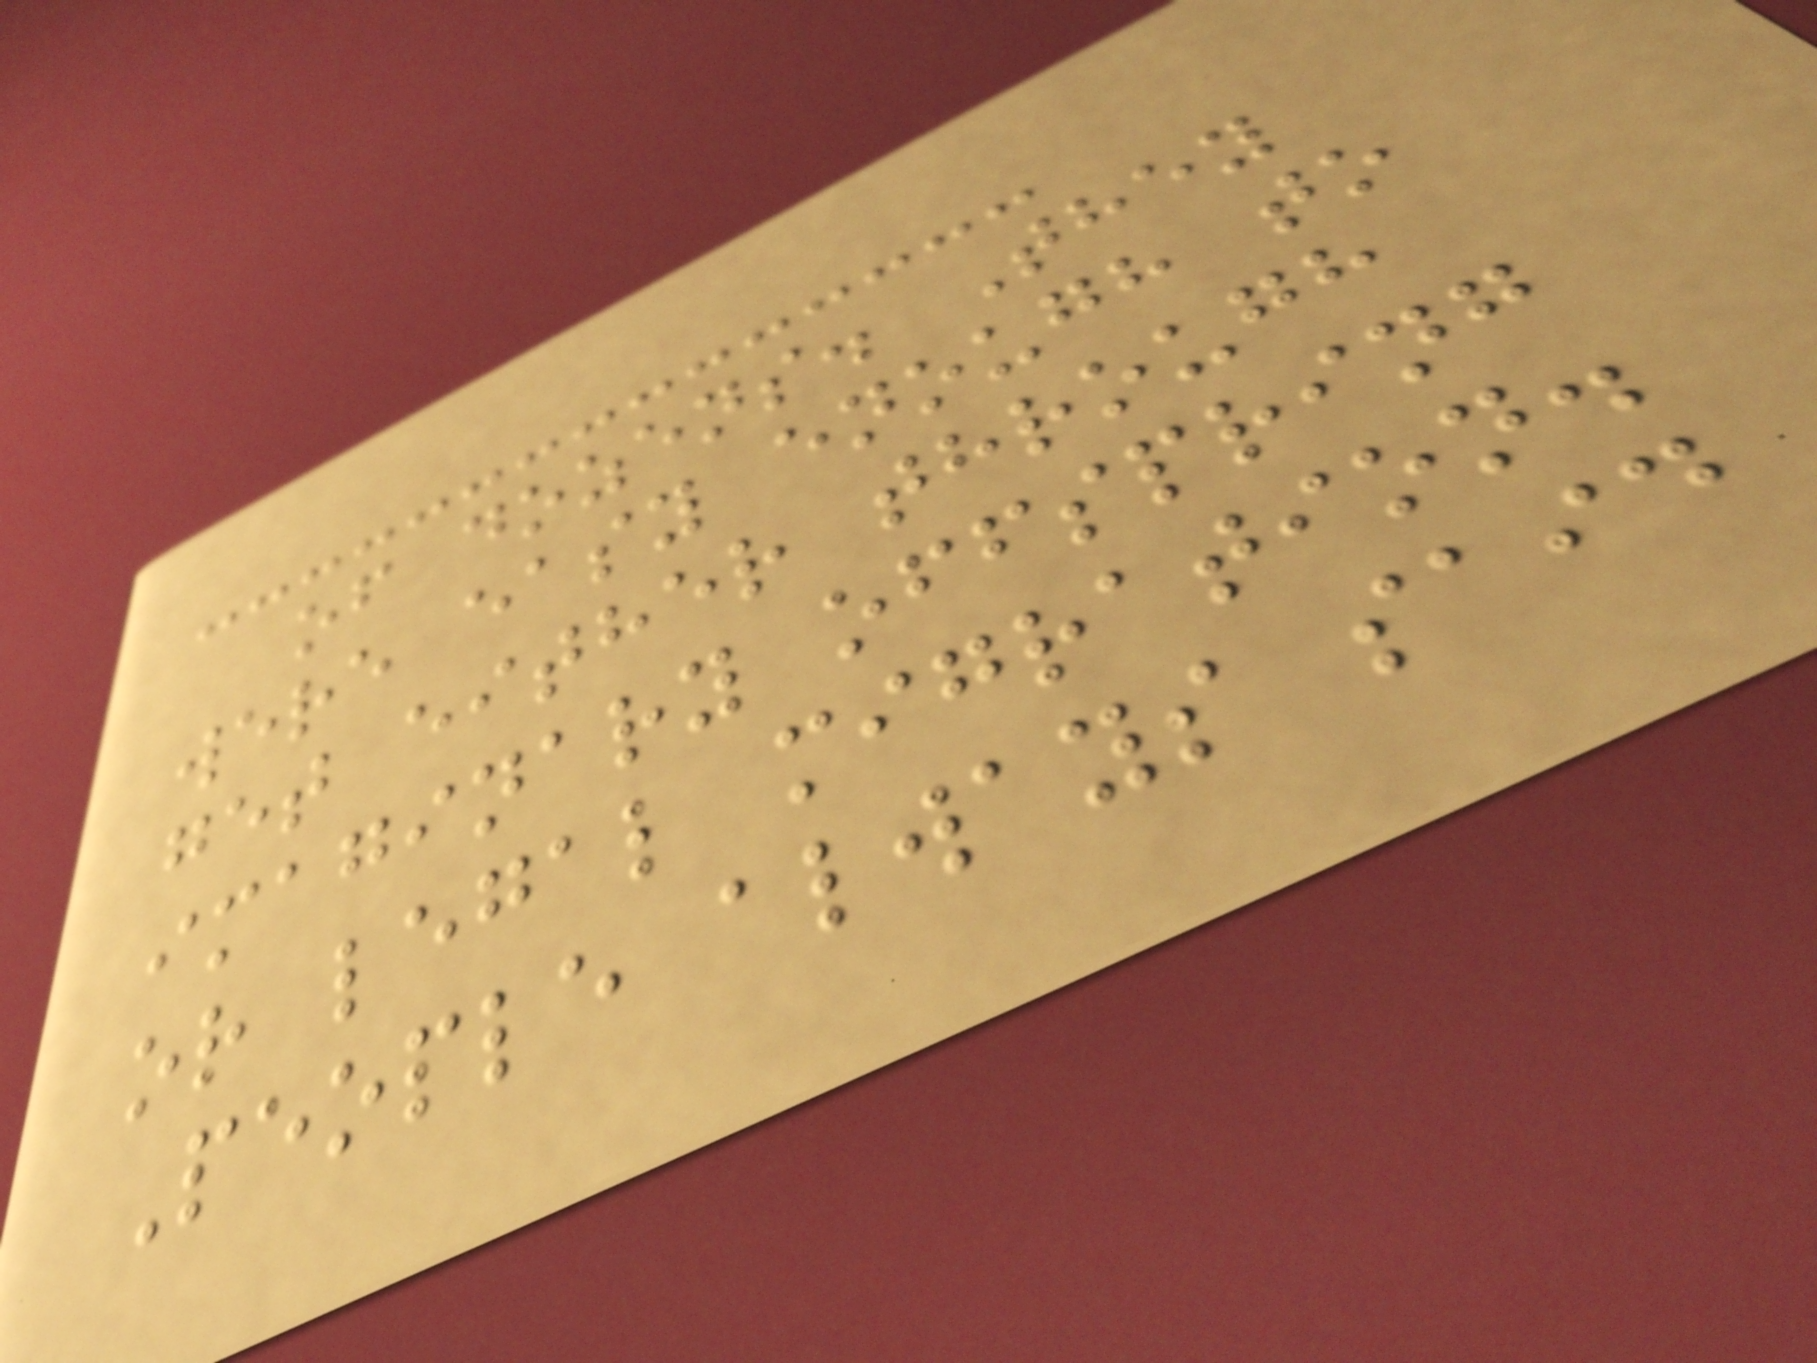of dozens. They
were easy enough to
get either through
imaginary offspring
or legal migration.
People always said
